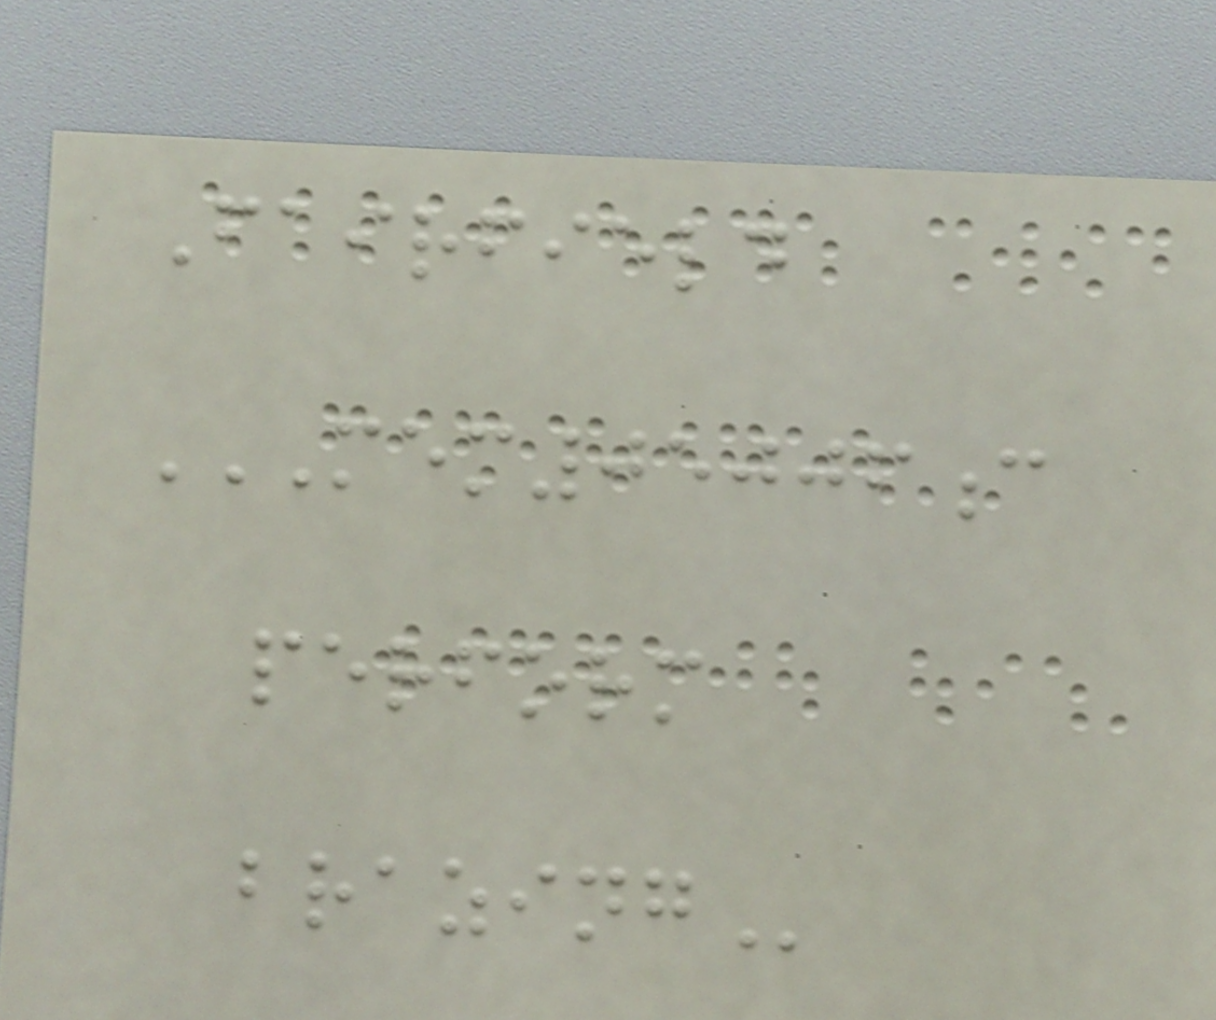Fairfield
MEM05006C
PERFORM
BRAZING
